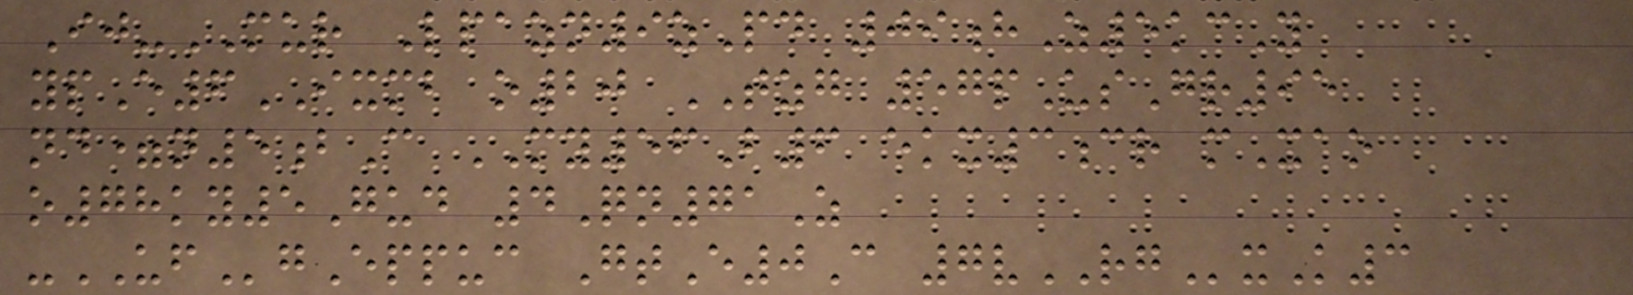Ij-MUR Lpazn9zPd 09hZ5kcY
ypE6IXMB o20 TZG 57pUsGr95
nd=n5bC MY56B6 ekx3cr mXao
o78ky5Gud 4Qn71Z
-UFgEppuc GtE0C 7vRGxK3
